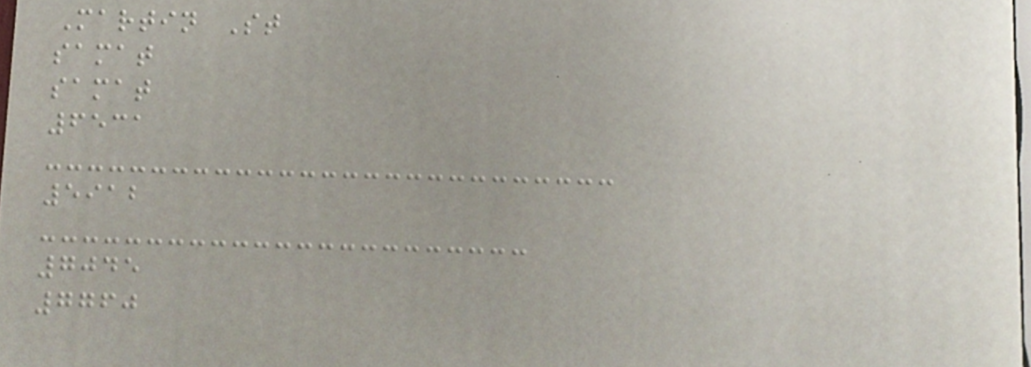Martin St
samat
samat
6531
5912
7045
7760
